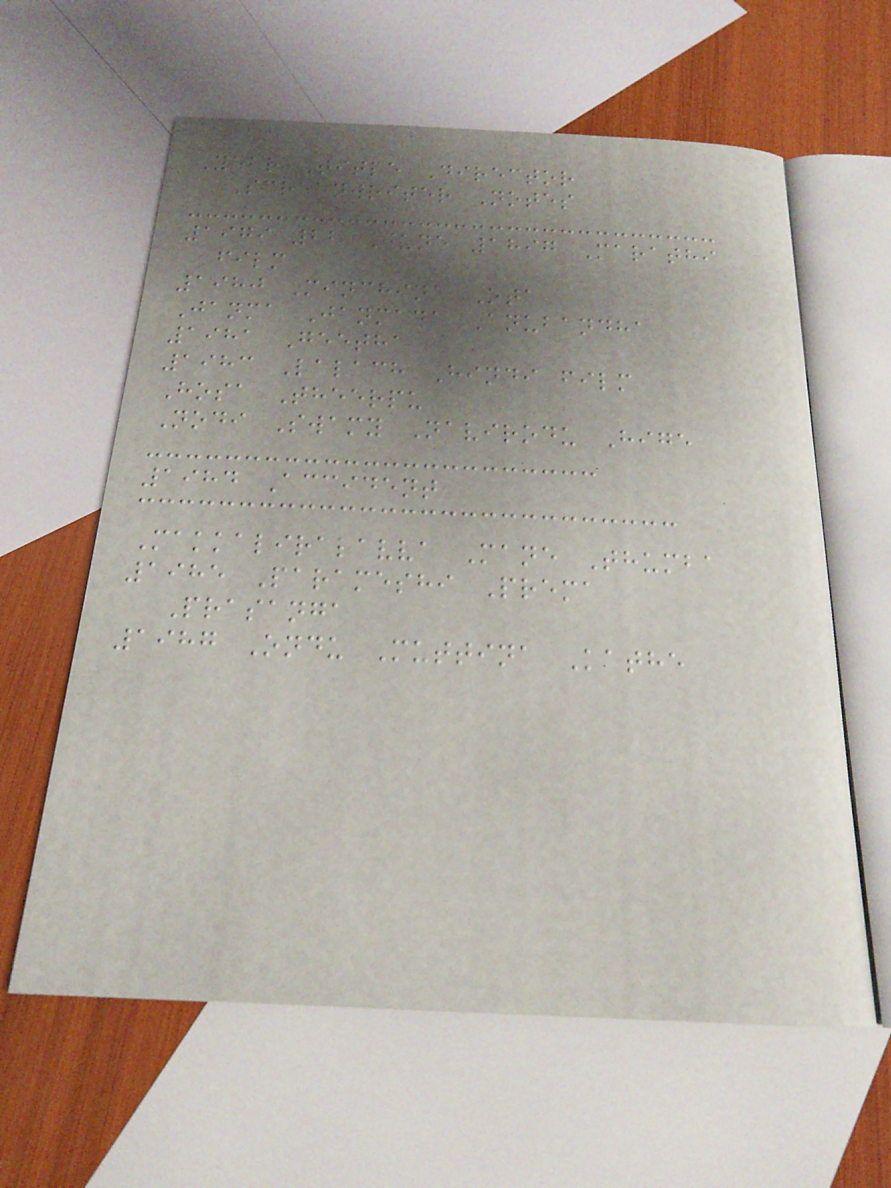Year Title Director
Screenwriter Notes
1979 22 June 1897 Marathi
film
1980 Minchina Ota
Janma Janmada Anubandha
1981 Geetha
1983 Lalach Hindi film
Hosa Theerpu
Nodi Swamy Navirodu Hige
1984 Accident
Makkaliralavva Mane Thumba
1985 Parameshi Prema
Prasanga
1987 Ondu Muttina Kathe
